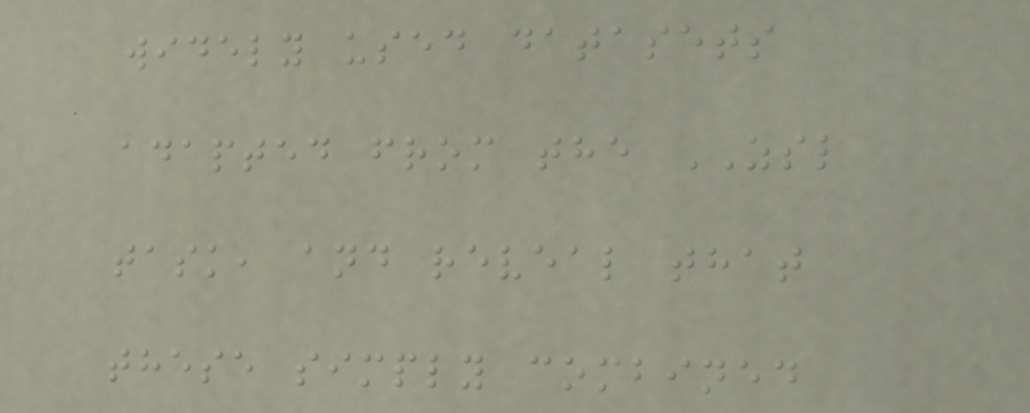widely used datasets
adapted from the ZSL
task, and reveal that
these simply combined
